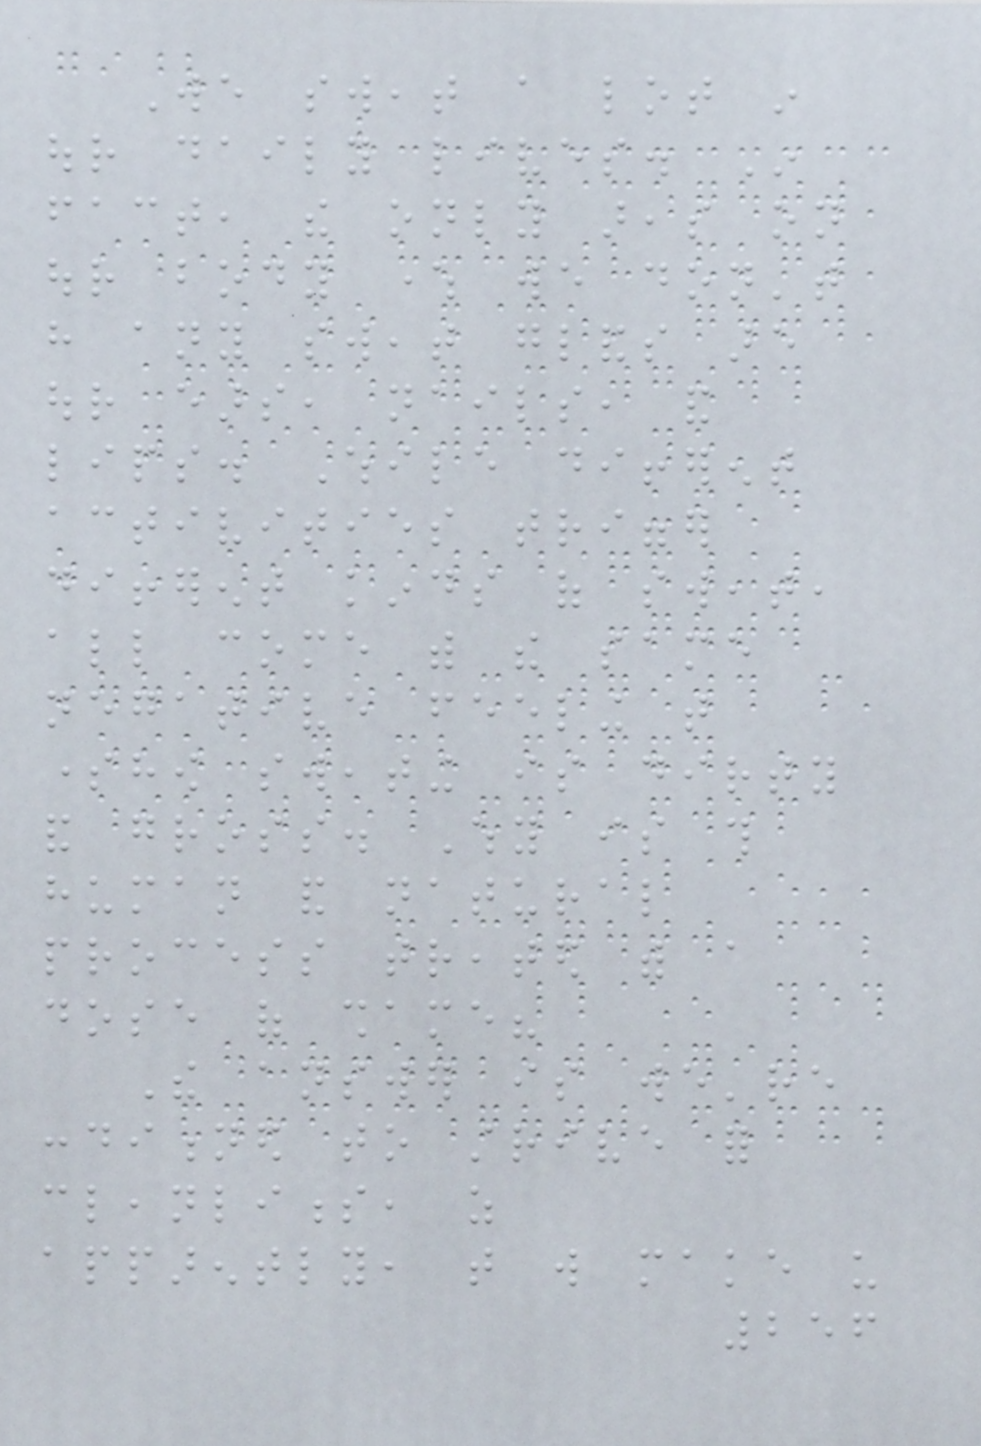We sweat a lot in
our daily lives. In
fact, the only areas on
our body where we don't
have any sweat glands are
our ears, nails, and
lips. While different
activities trigger
different kinds of sweat,
all come with the same
negative feeling that
somehow sweating is dirty
and gross. Why is this
human and natural
process treated with a
dose of shame?
The answer is we're
conditioned to strive for
cleanliness, as
apparently, that will make us
256
